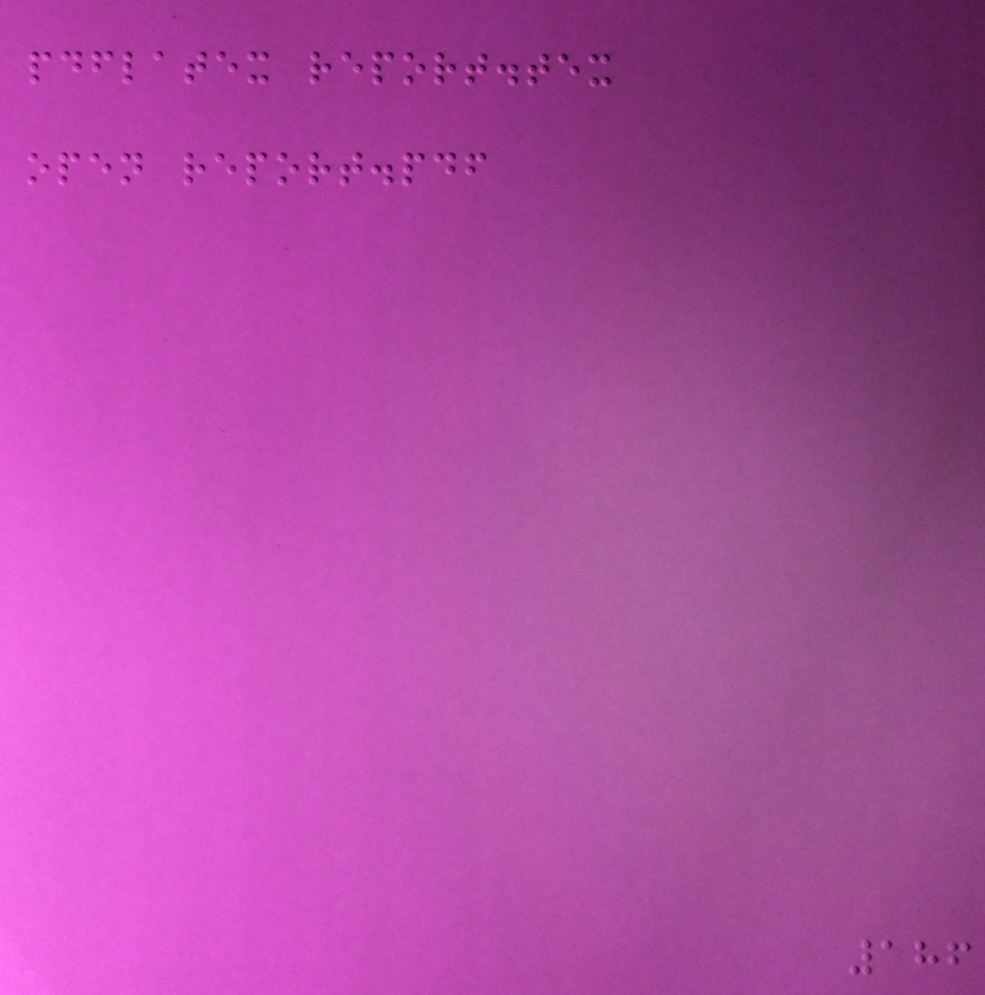pdflatex report.tex
open report.pdf
186
